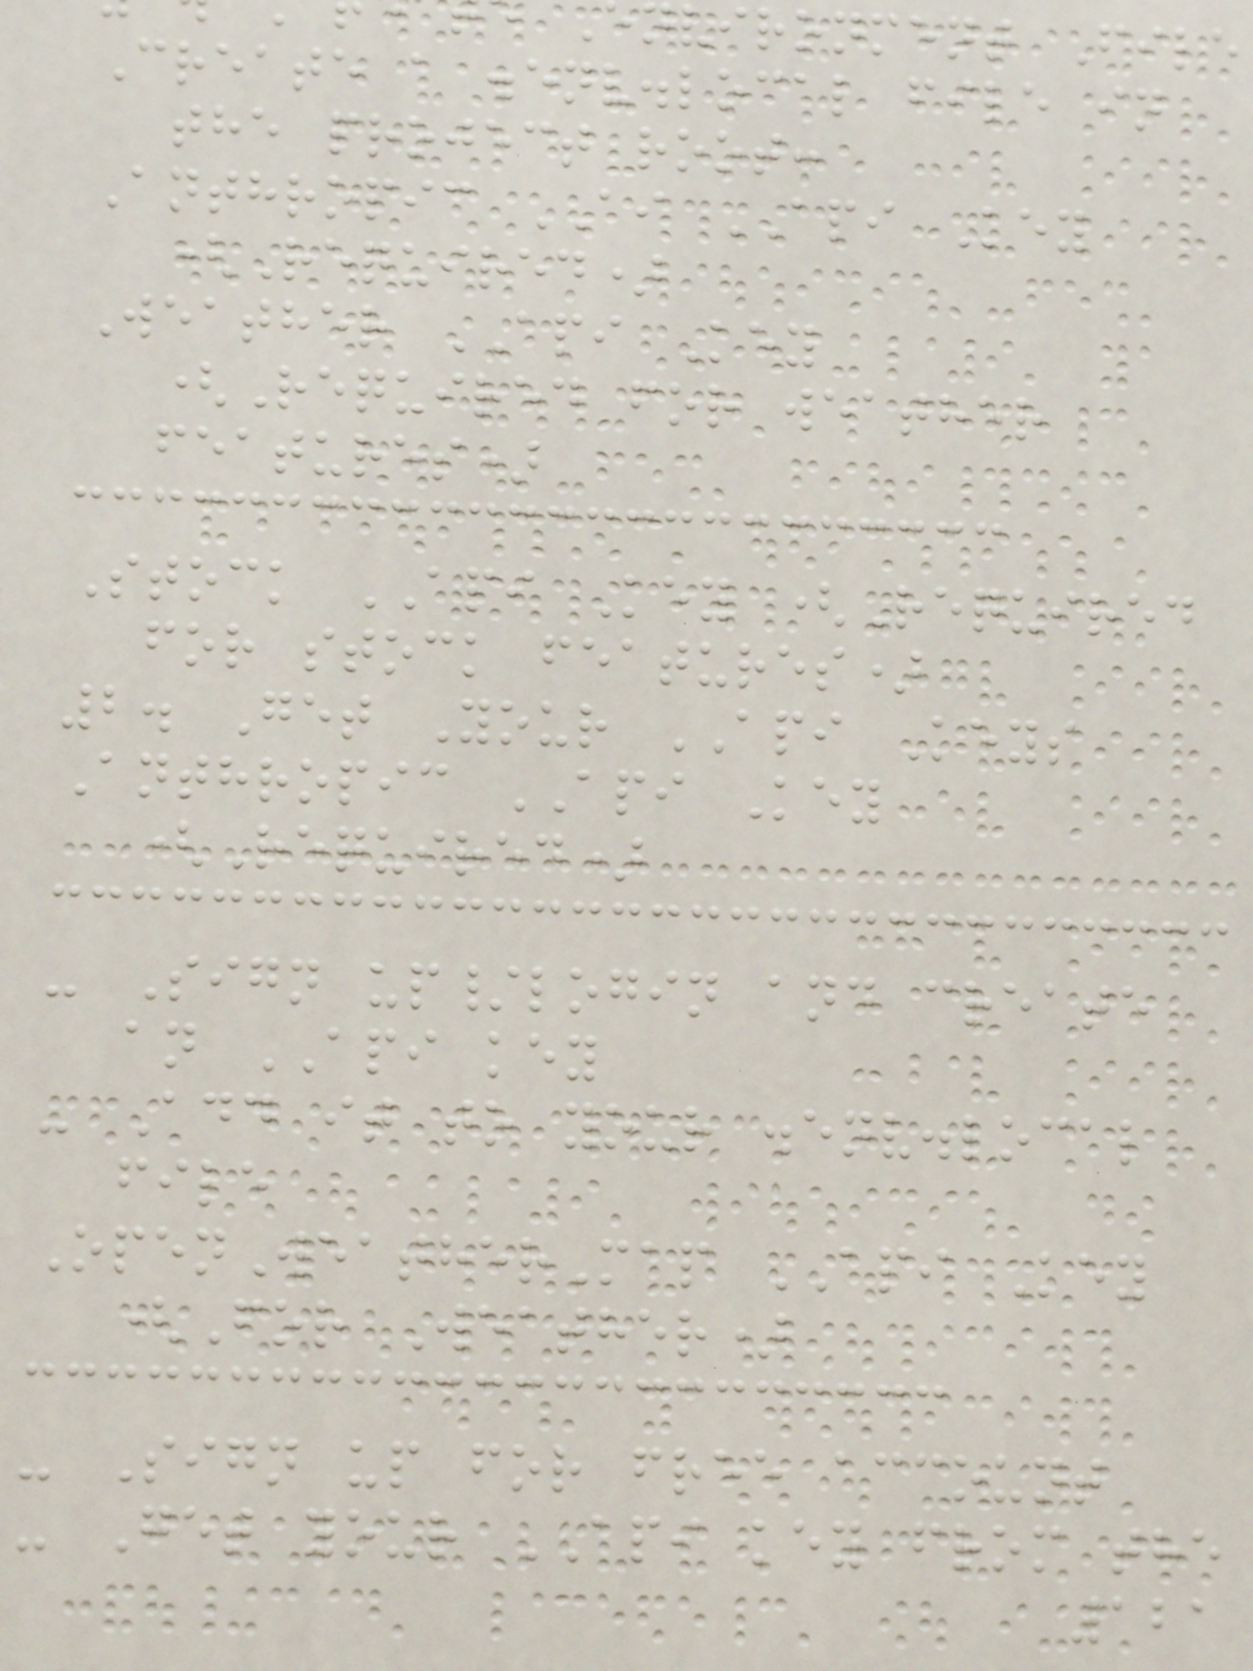nvironment File
Create a .env.local file in
the project root:
Anthropic AI API Key
(Required)
Weather API Key
(Required for weather
features)
Stock API Key (Required
for stock features)
2. Get Your API Keys
Anthropic API Key
(Required)
- Sign up/login and create
an API key
- Add it to your .env.local
file
OpenWeatherMap API Key
(For Weather)
- Sign up for free account
- Get your API key from the
121
